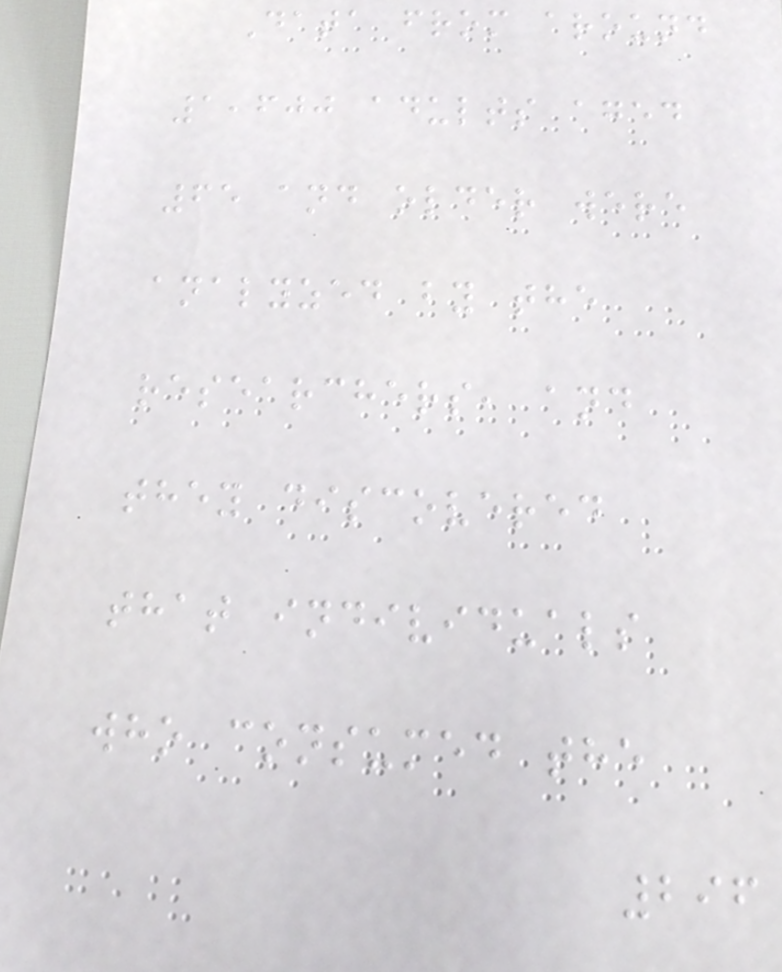Data from around
1,600 adults aged
65 and older were
analyzed by the
researchers, and
they discovered
that individuals
who consumed the
296
